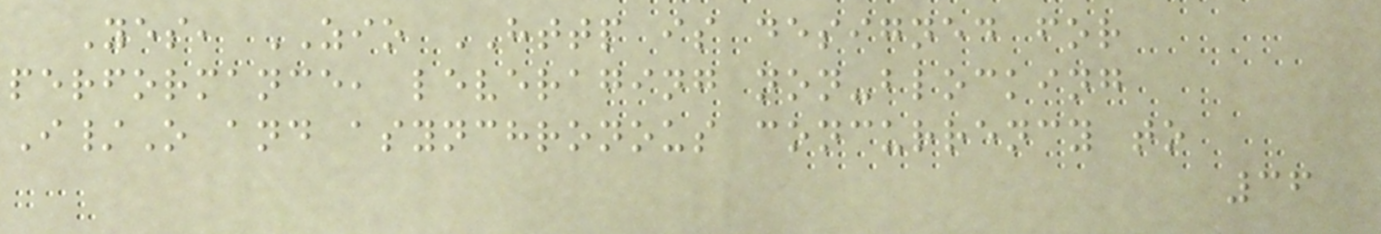Yes, ZIO HTTP is designed for
performance, leveraging non-blocking
I/O and asynchronous concurrency to
36
